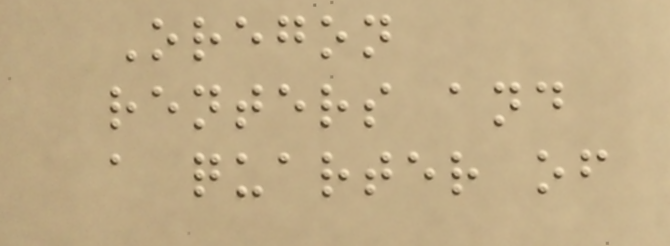Oregon
renters and
a quarter of
